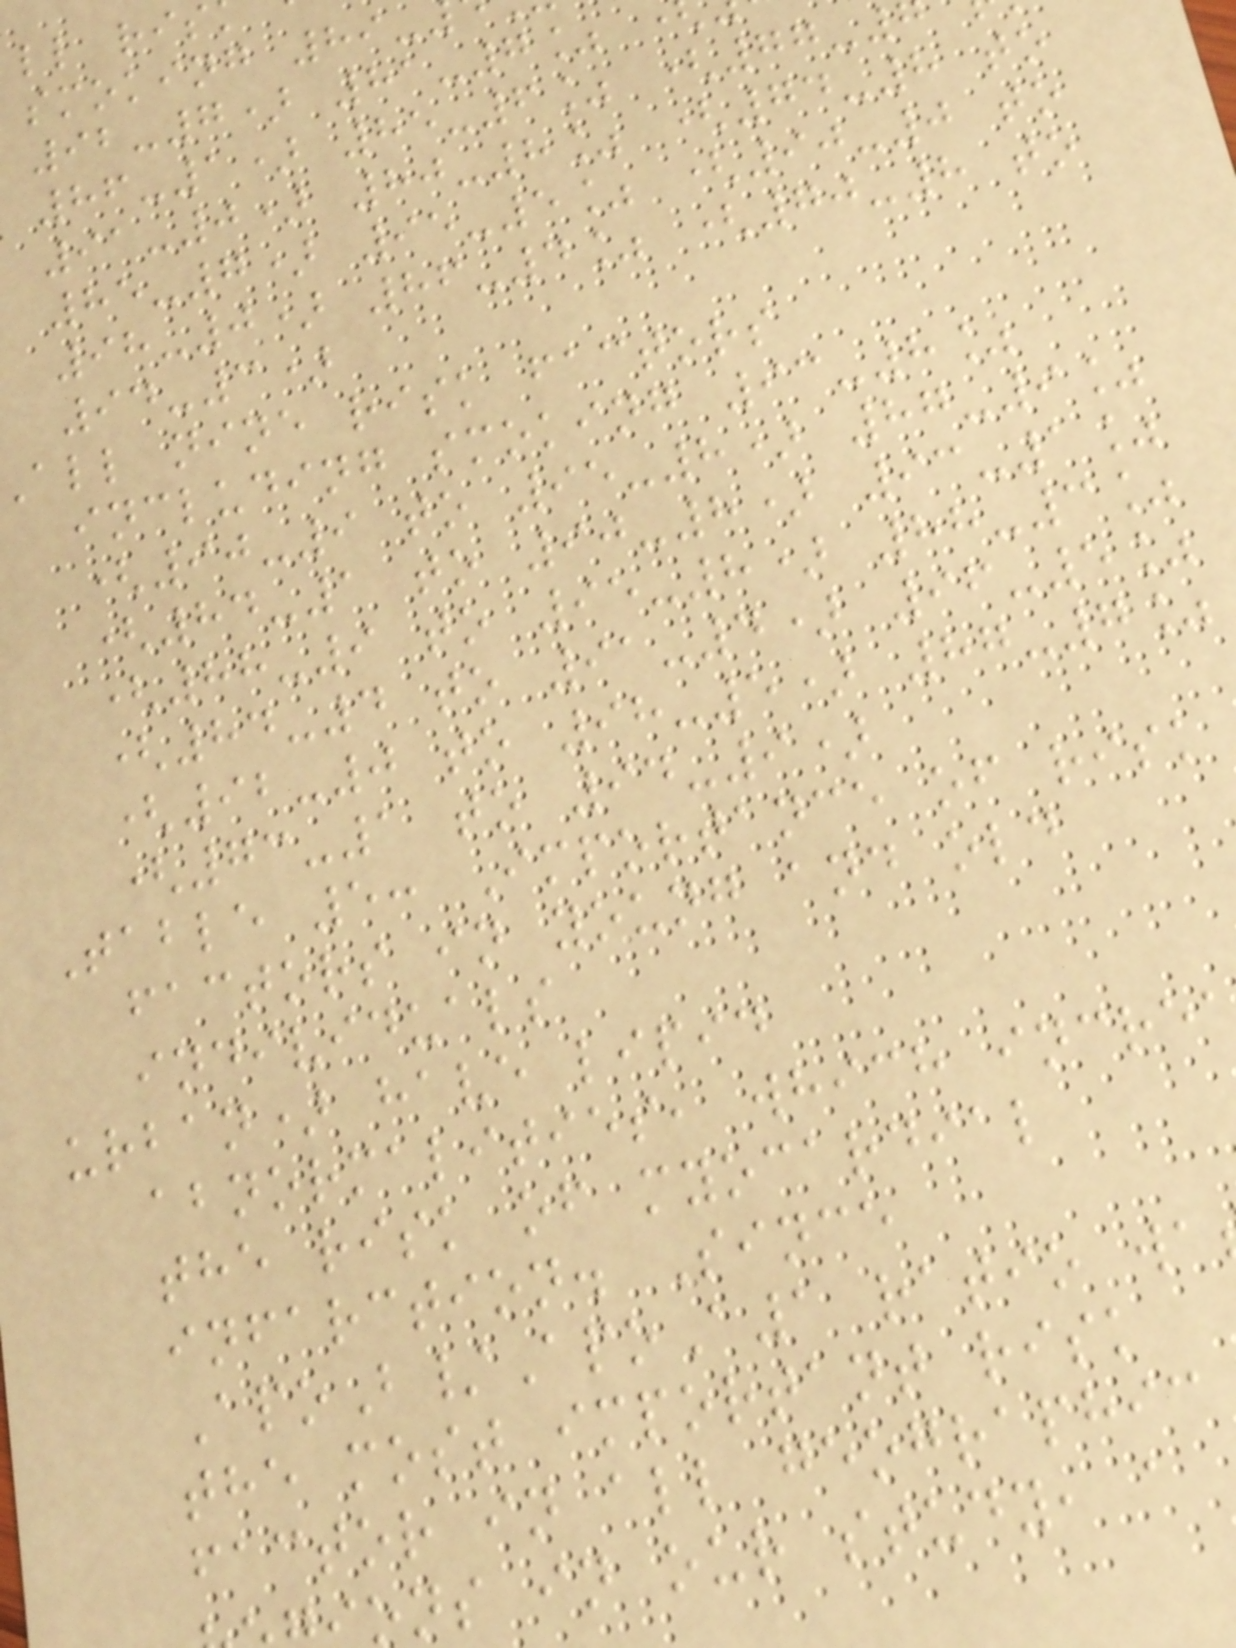smoking 89-
92-7) 81-7%
86-1) 85-6% (77-
91-0) 80-8% (74-8 to
85-7) 95-5% (90-0 to
98-0) 86-4% (70-8 to
94-3)
all nine risk factors
including smoking 93-8%
(90-9 to 95-8) 87-9%
(84-1 to 90-8) 93-1%
(88-9 to 95-8) 88-3%
(84-4 to 91-4) 96-5%
(92-0 to 98-5) 87-7%
(73-1 to 94-9)
Table 5: Importance of risk
factors in young and old
individuals
urban) have lipid
abnormalities, which incre
the risk of myocardial
infarction. Since
ApoB/ApoA1 ratio wa
the most important risk
factor in all geographic
ons in our study, a
